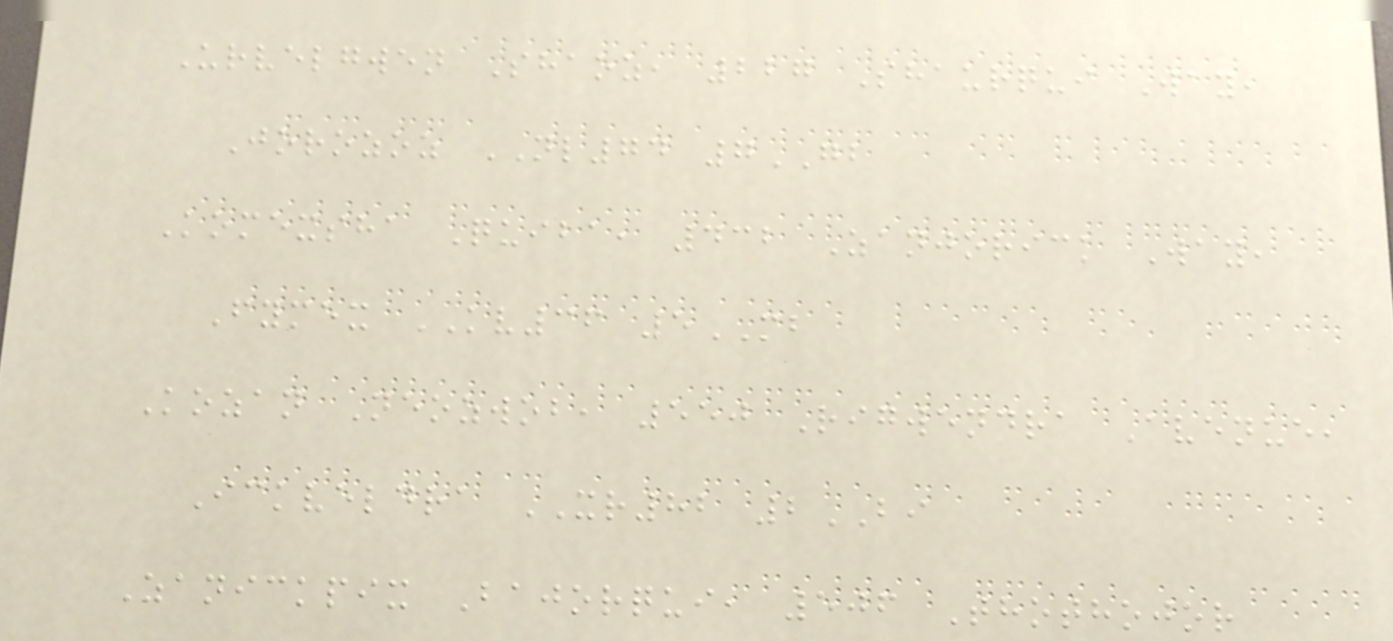Urvelgwen Shaoz, 227 Shaurqui Way,
Jorozoz NL74 7GB
Komexsha Quiba, 432 Zanjorick Way,
Fymex KV36 5MB
Kozan Neozwob, 550 Rigwendra Avenue,
Ickveldra XR82 2BI
Zanickpix Bajorqui, 506 Thothojor
